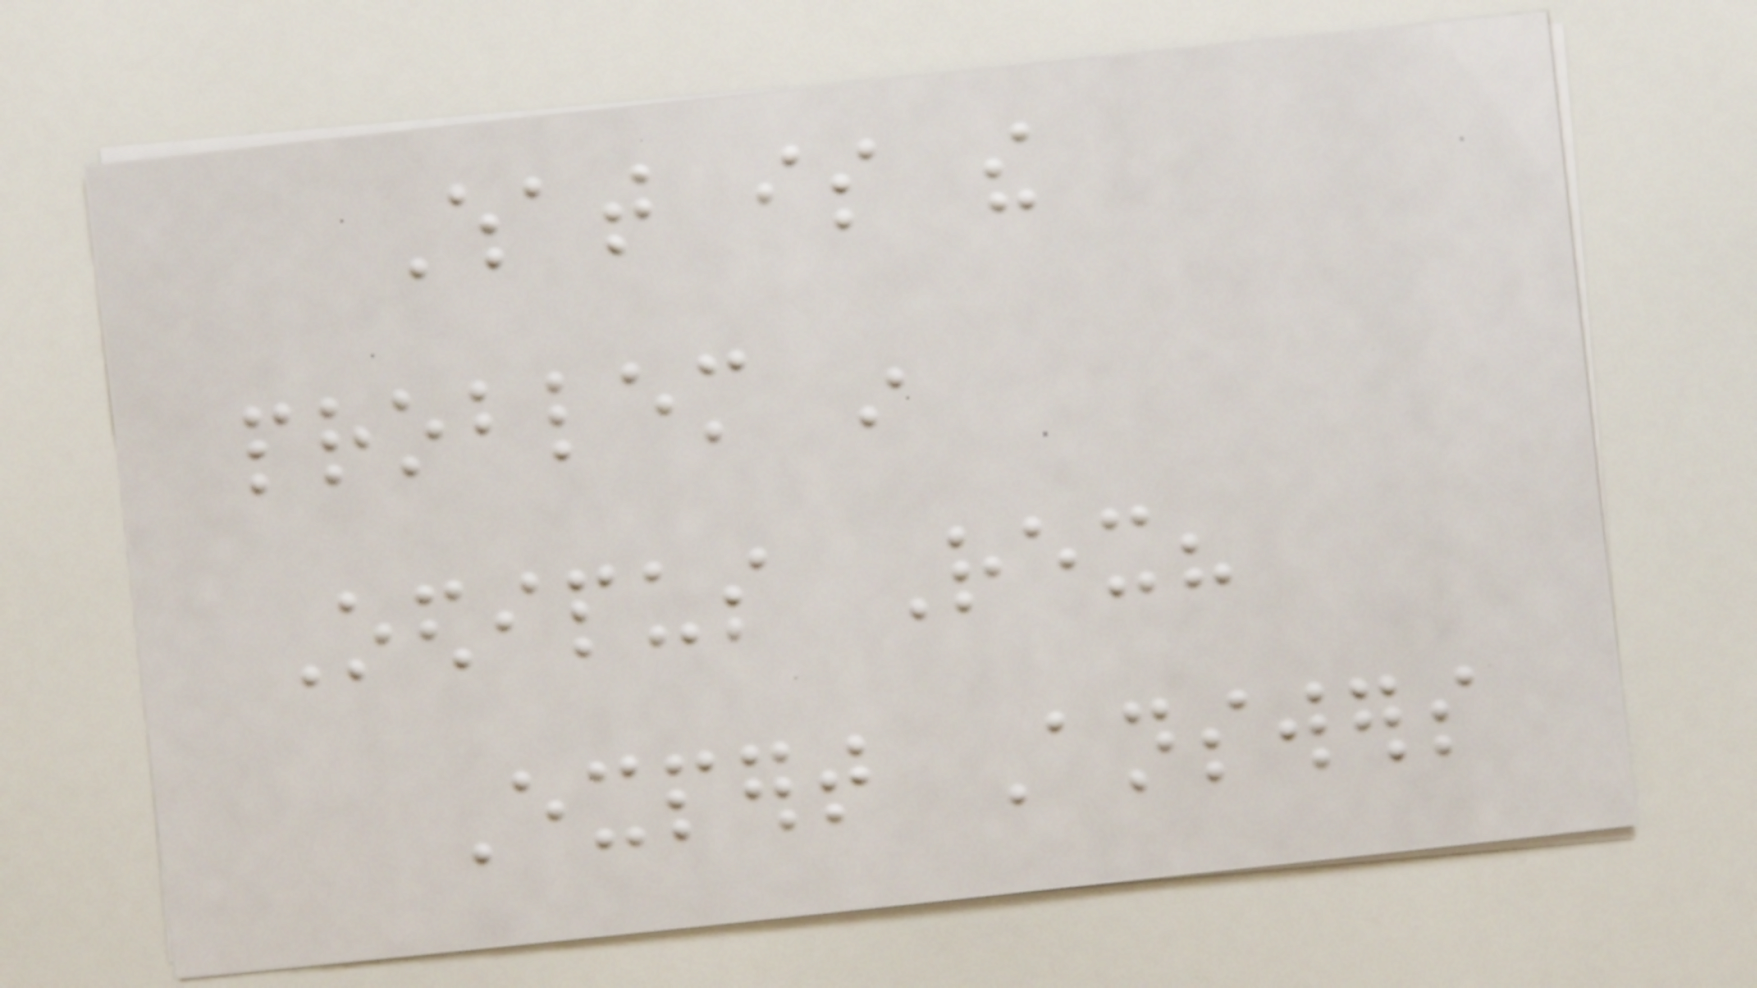What is the
problem in
Oedipus Rex?
Expert Answers
